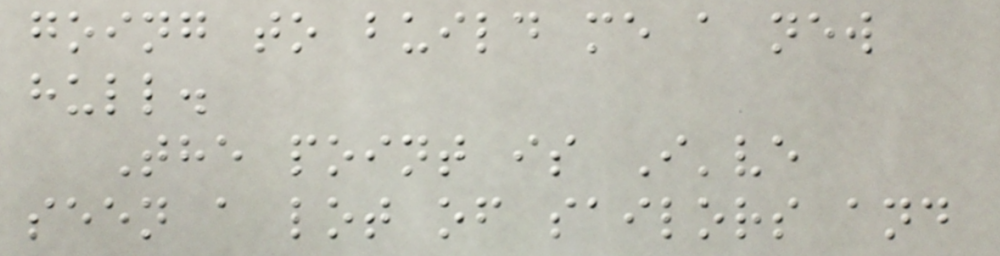going to build me a new
hull.
The point is I've
seen a lot of sailors and
